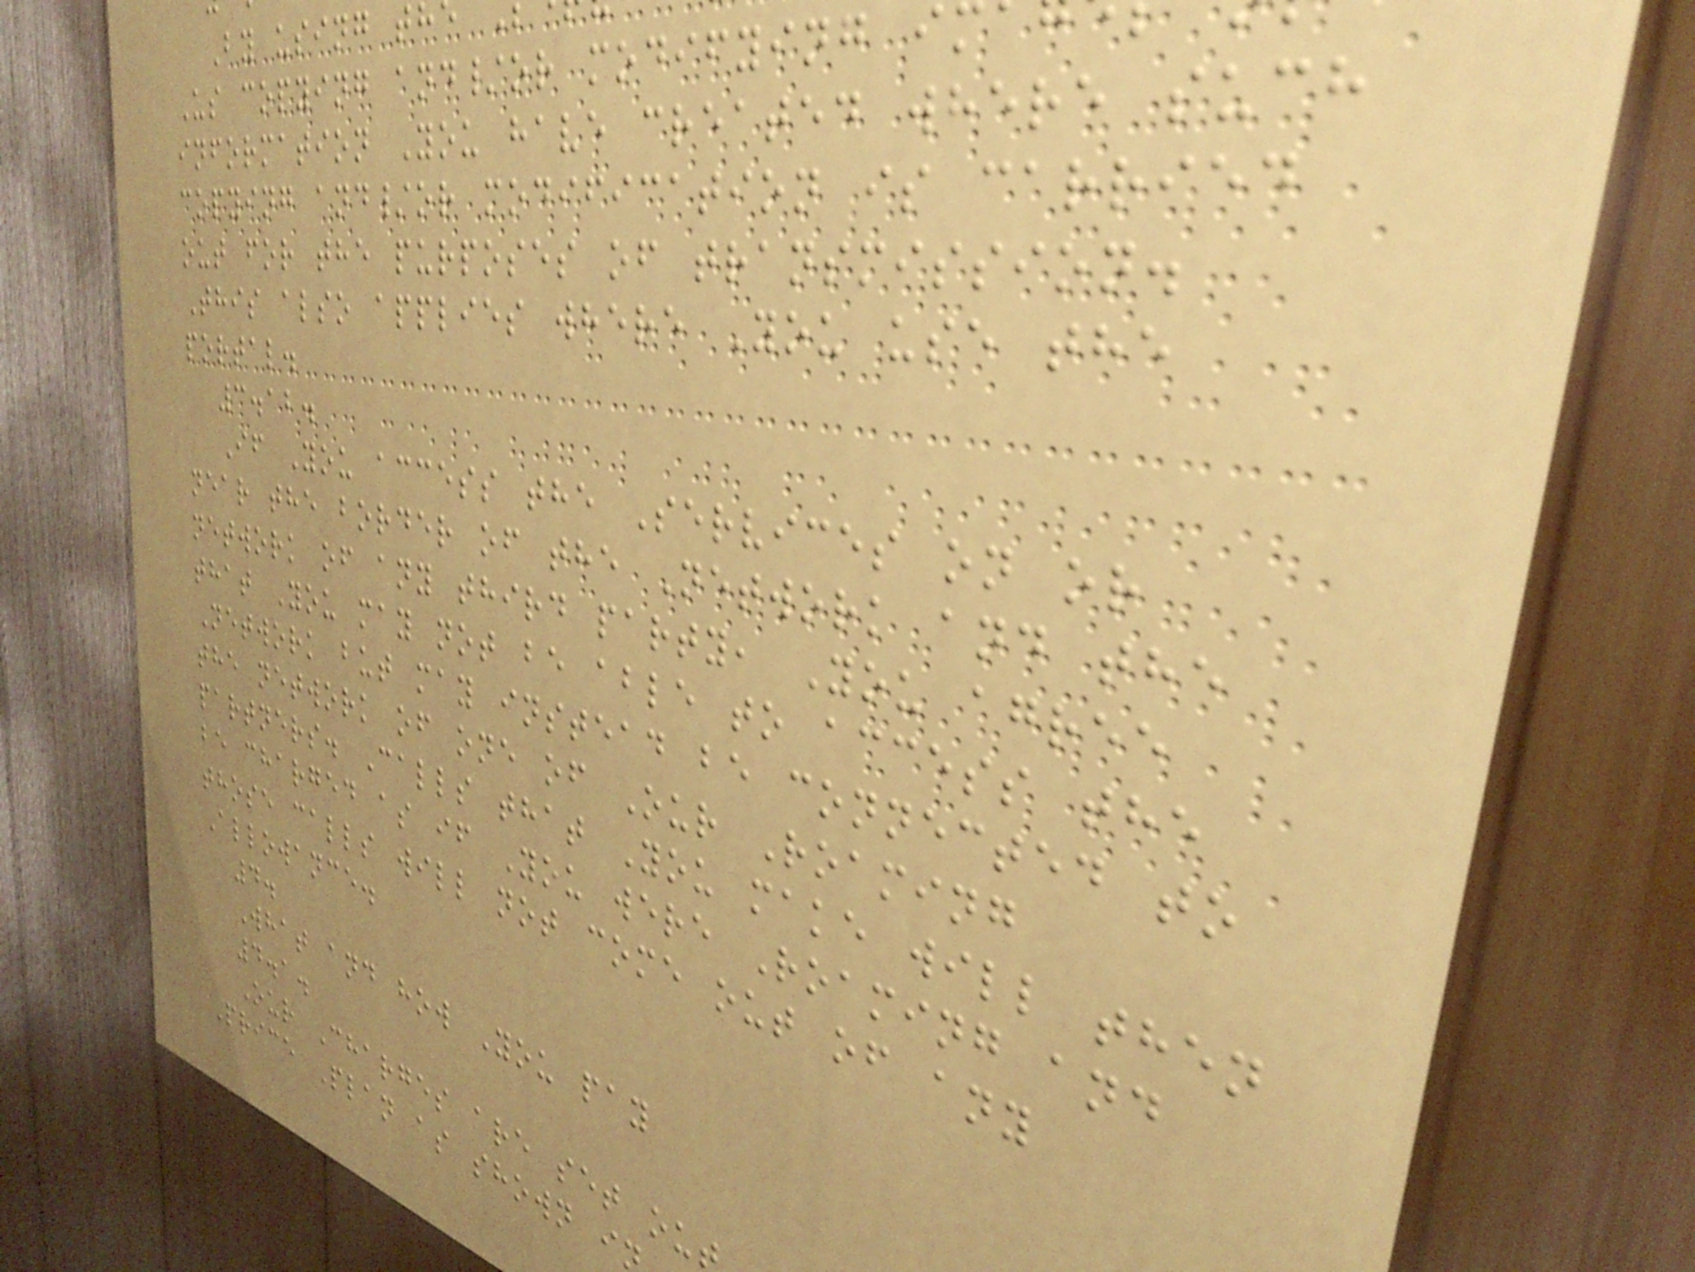By using th
Us copying and/or modifying i
information You have created where such
copying and/or modification is carried
out for the purposes of transmission.
This also applies where You use the
portal.
3.12.
If You access the Services on or
near the border of the Network and the
network of any third party, You agree
that You may not be able to access the
Network but may instead be connected to
the network of one of Our Roaming
partners. Calls that You make will then
be charged as if You were Roaming and
those calls will not come out of any
Allowance.
4.
What and how You pay
4.1.
Our Charges are set ou
Price Plan as shown i
